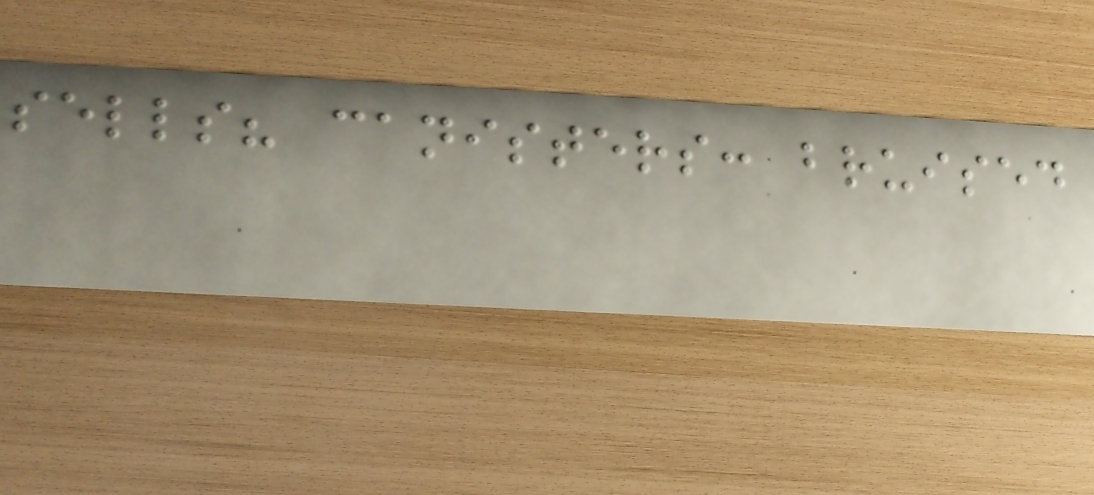sells? canisters: bruised
